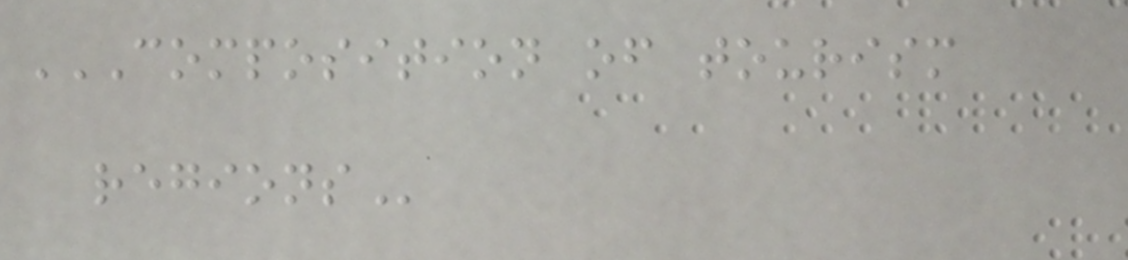COMPOSITION OF TOURISM
REGIONS
